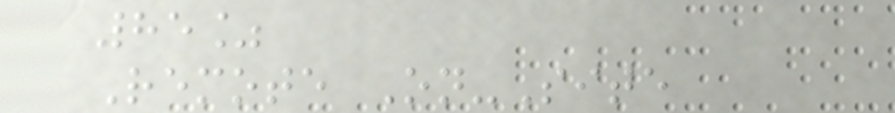85%
Remote On-Site
